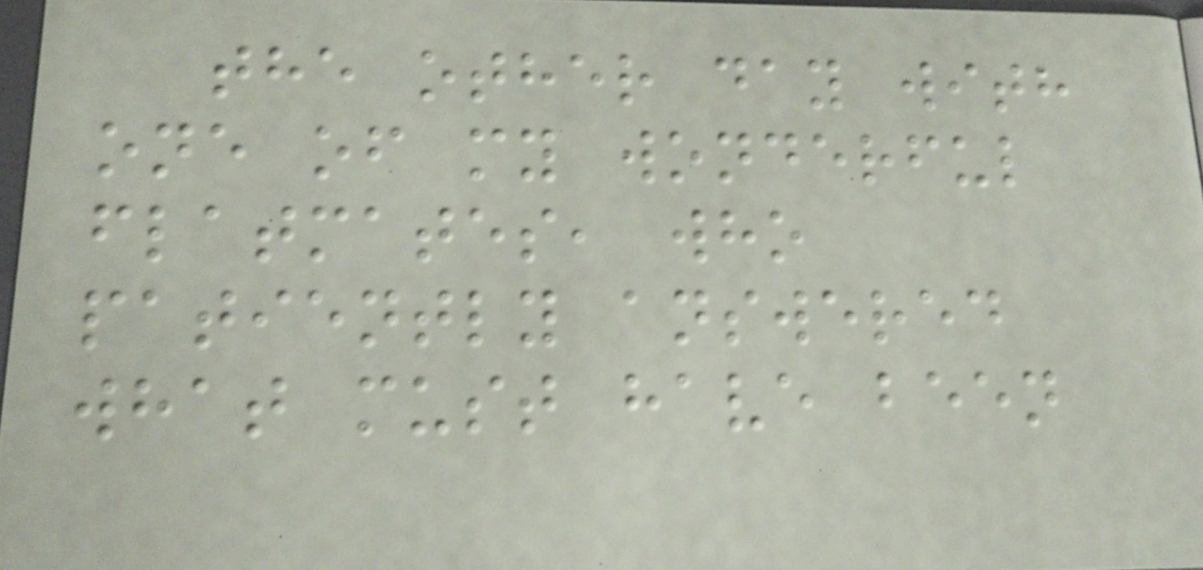the other day with
one of my wonderful
flatmates, who
patiently answered
what must have been
